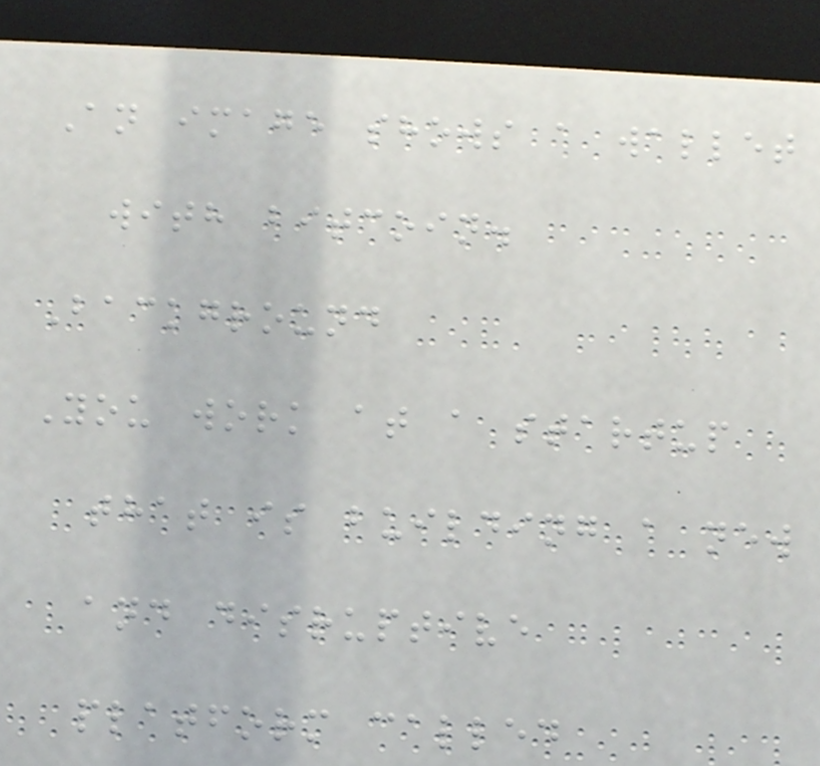An image shows a wallet
with bitcoin.
Background
You work at a startup
that is building a new
and disruptive
platform called
